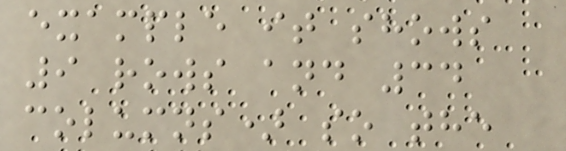example it shows
9 rows and 34
columns) so the
